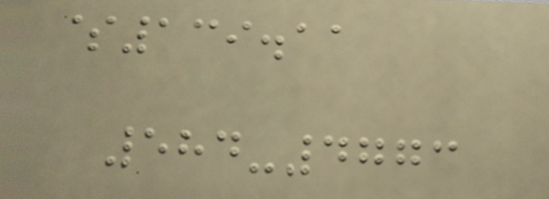$139.11
584-4773
